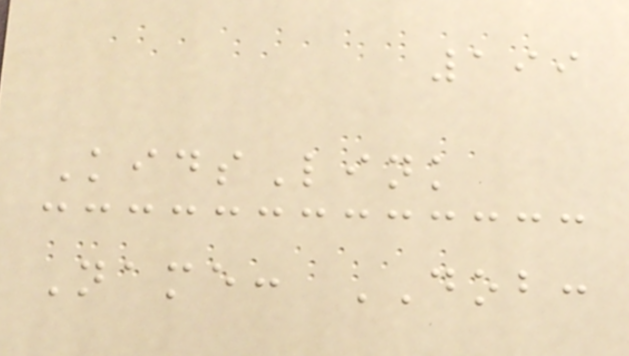199
KidsLink
Name: DOB:
